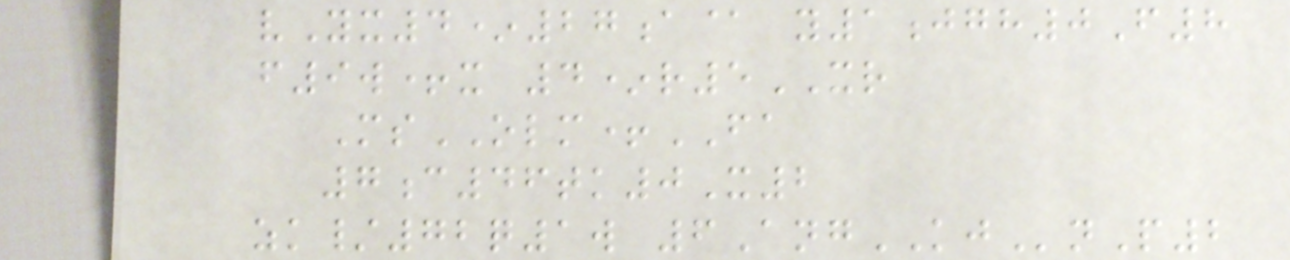vYx4*27a@ y1jgh0F8
f9w+x 4*r5XR
MsOLM+FA
7c46tk0X2
zk/72q1w 6AngKJnP2
